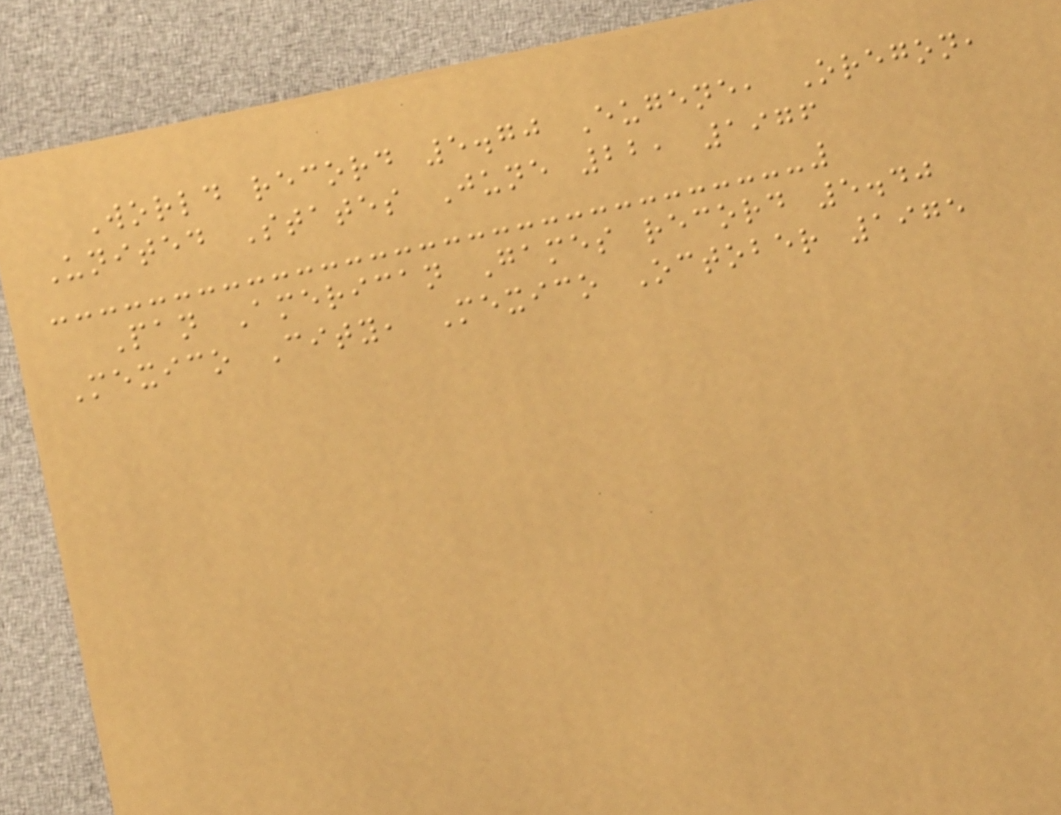World record 5.70 Eugene, Oregon,
United States June 22, 1976
Pan American Games record 5.40
Mexico City, Mexico October 1975
